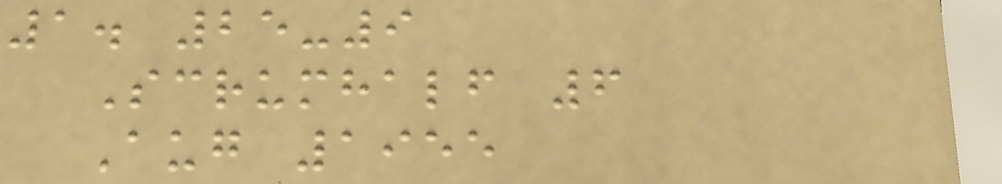1. 25-9
Scrumhalf 6
Aug 1955
